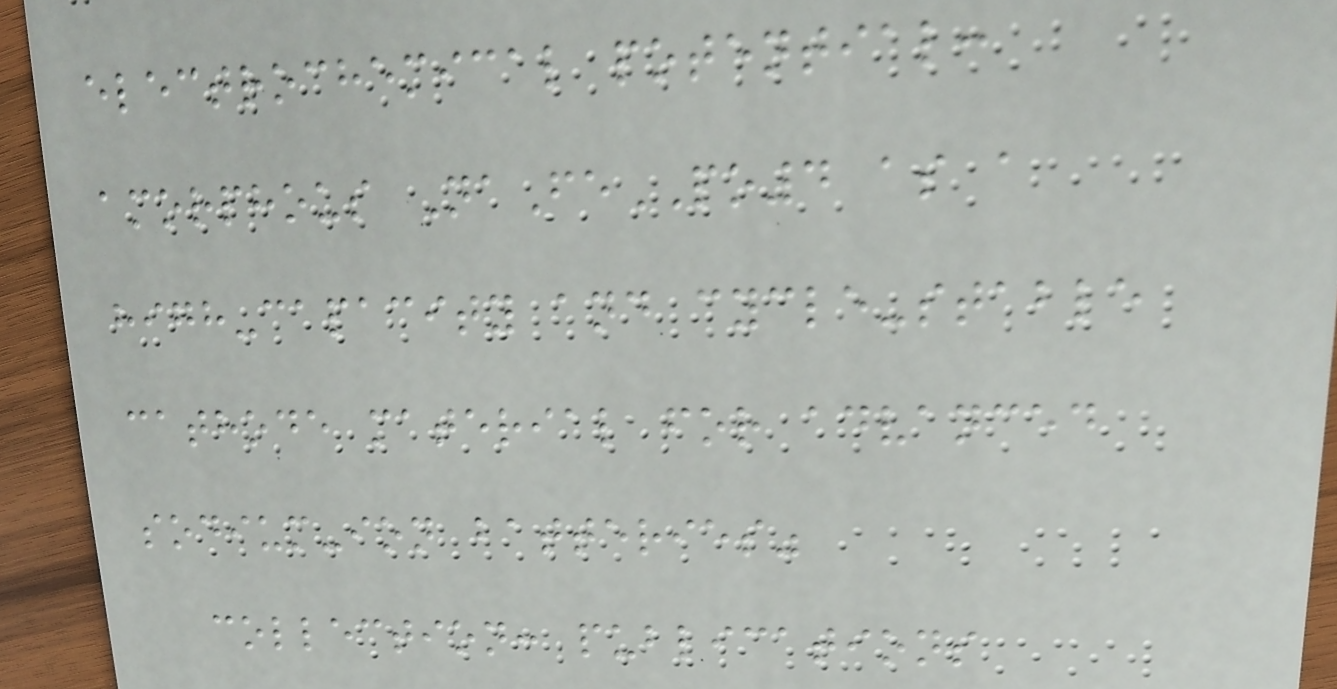electrochemical potential:
amorphous NaFePO4 as a
high-capacity and cycle-stable
cathode material for advanced
sodium-ion batteries"
collection: publications
